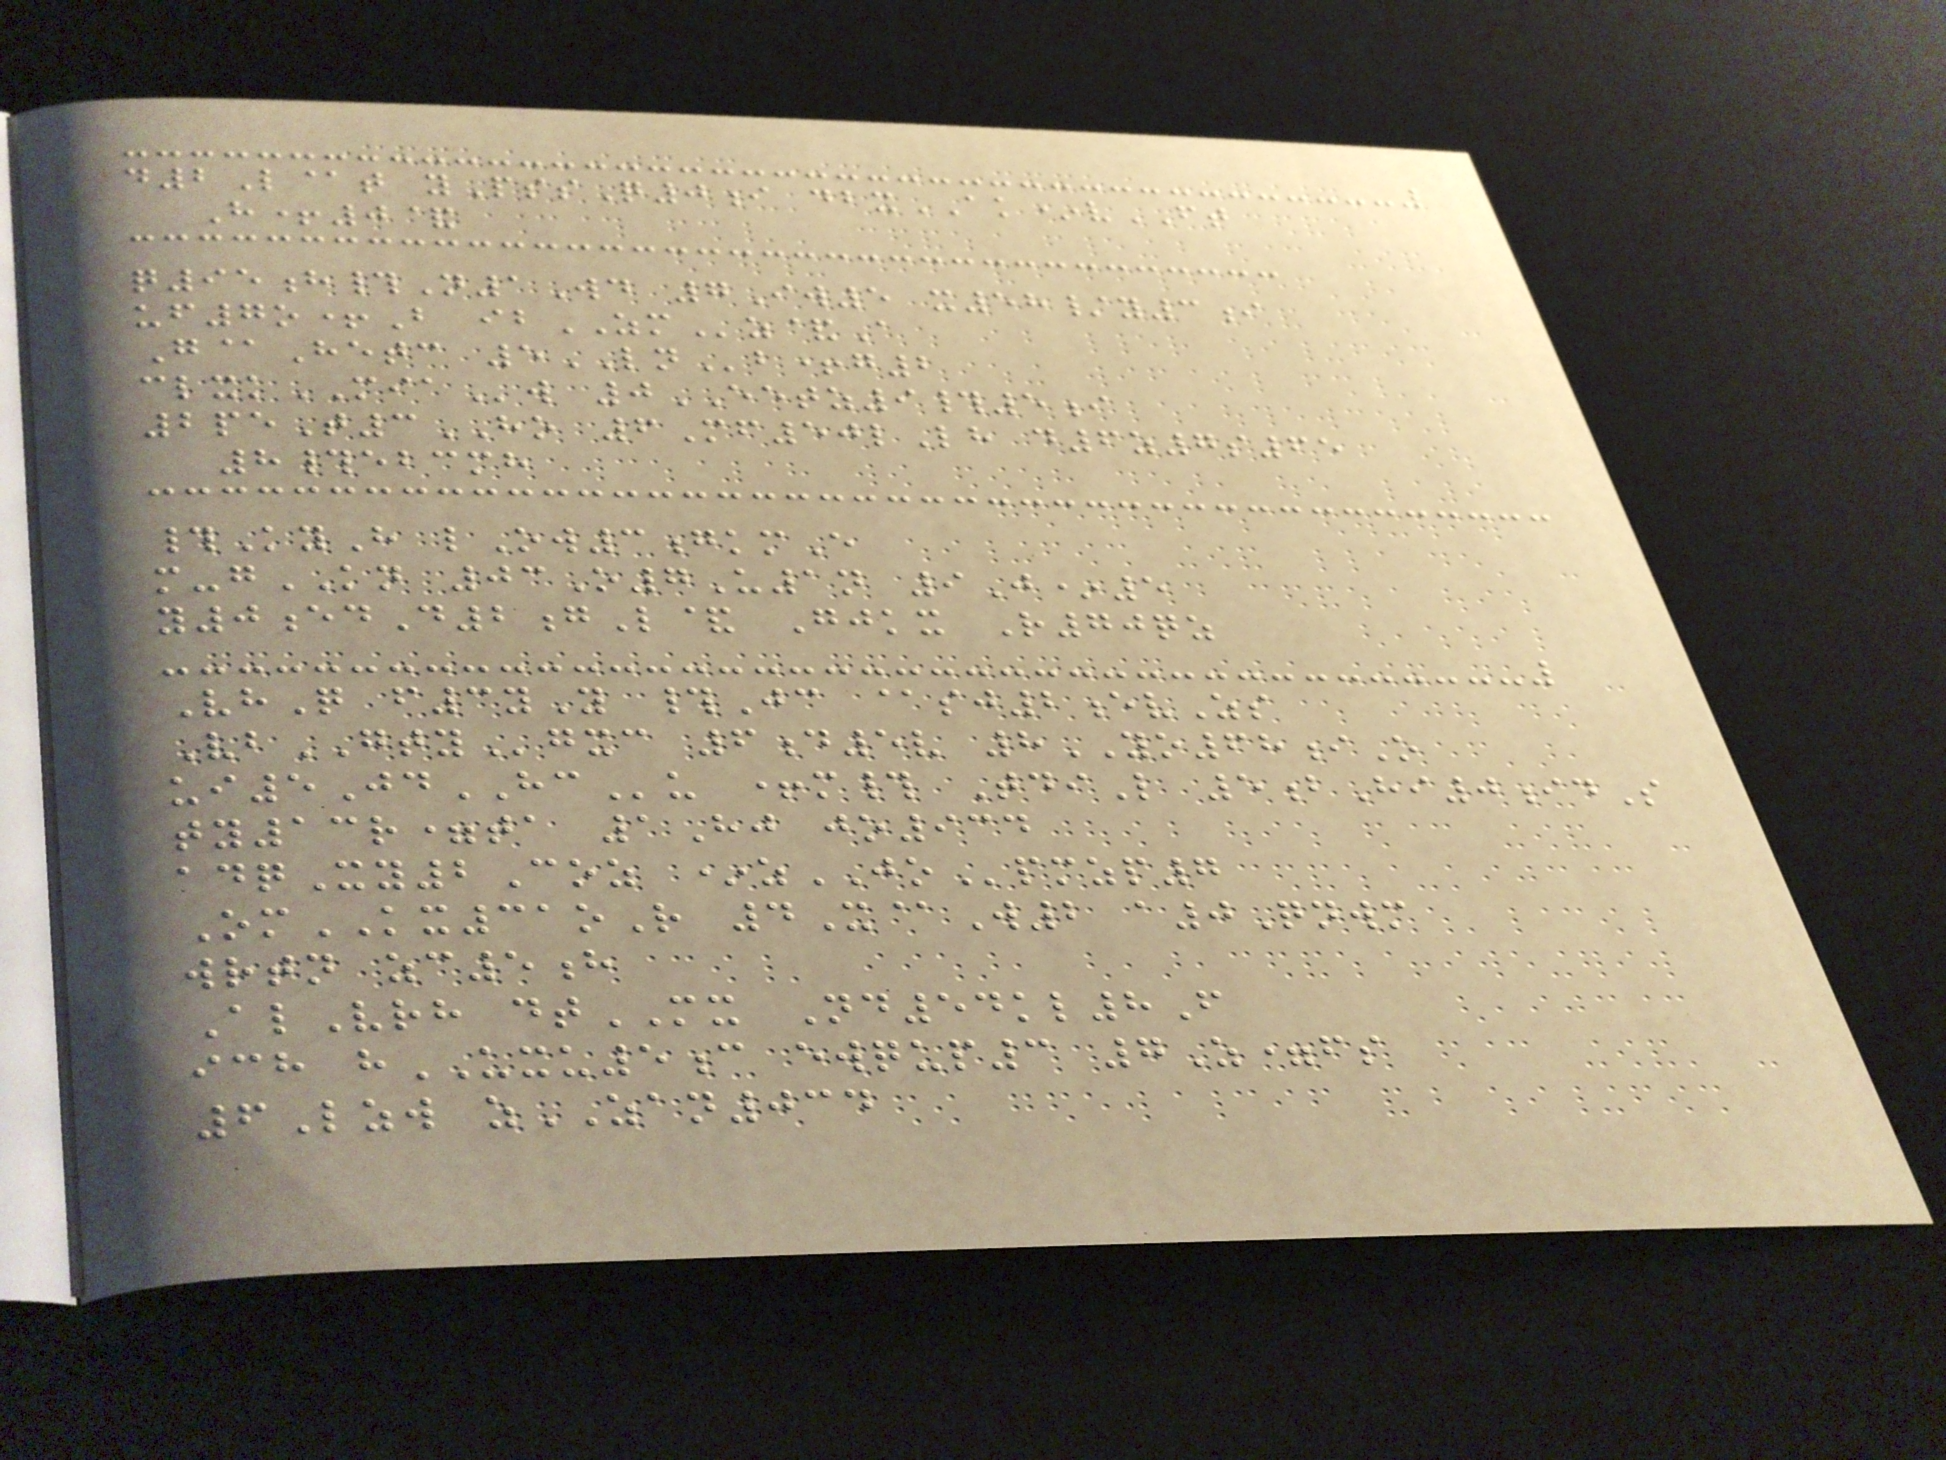d2L@t yPssQ0i dbxAK*vFT
H+0&
q95h#N1Wd 7Iw5 x58/y3i
uf7o+B ibZMz&A
G@Hetc 5LNb+g2
clxkMIAw 0EETZ9#5i
2peT3HO 6Mf50lLh d6z7s65
8#ebcmh
#KyH lOw3gkmE
m-gKN 03O7U1n 9J*5
y0edD2gL& Gjkx R70qz
VhQ f3yY #Jc @sj2evZs
VbGTYgxc 6d5v 8YO68iO
ui5JdHCu +m# TdiL 5bHi0idS
ty13r=ta 1Hj jo934
adqXy2Coz *zJOpmzp7
OmKX31oR 4X@W2 a0Qnwm
wrtn zc5h
AlVrh dtMX Nd54kl8F
ich hUXU5c ewqup3 7Z=fs
6Lzw zZAN034
